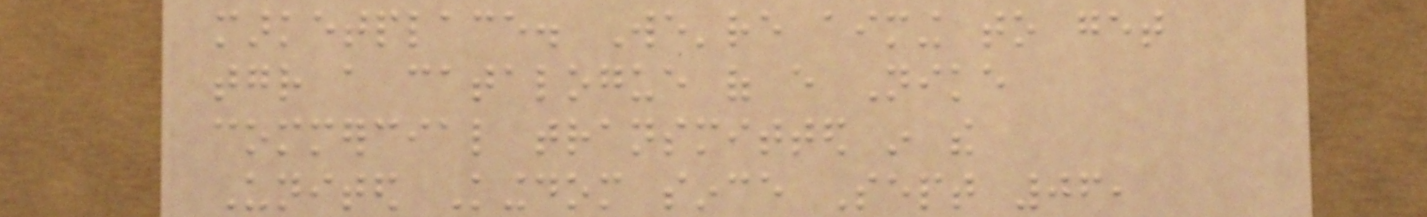marketplace. We're aiming to get
together a catalogue of every Nike
commercial transmitted in the
United Kingdom since Sept 06,
